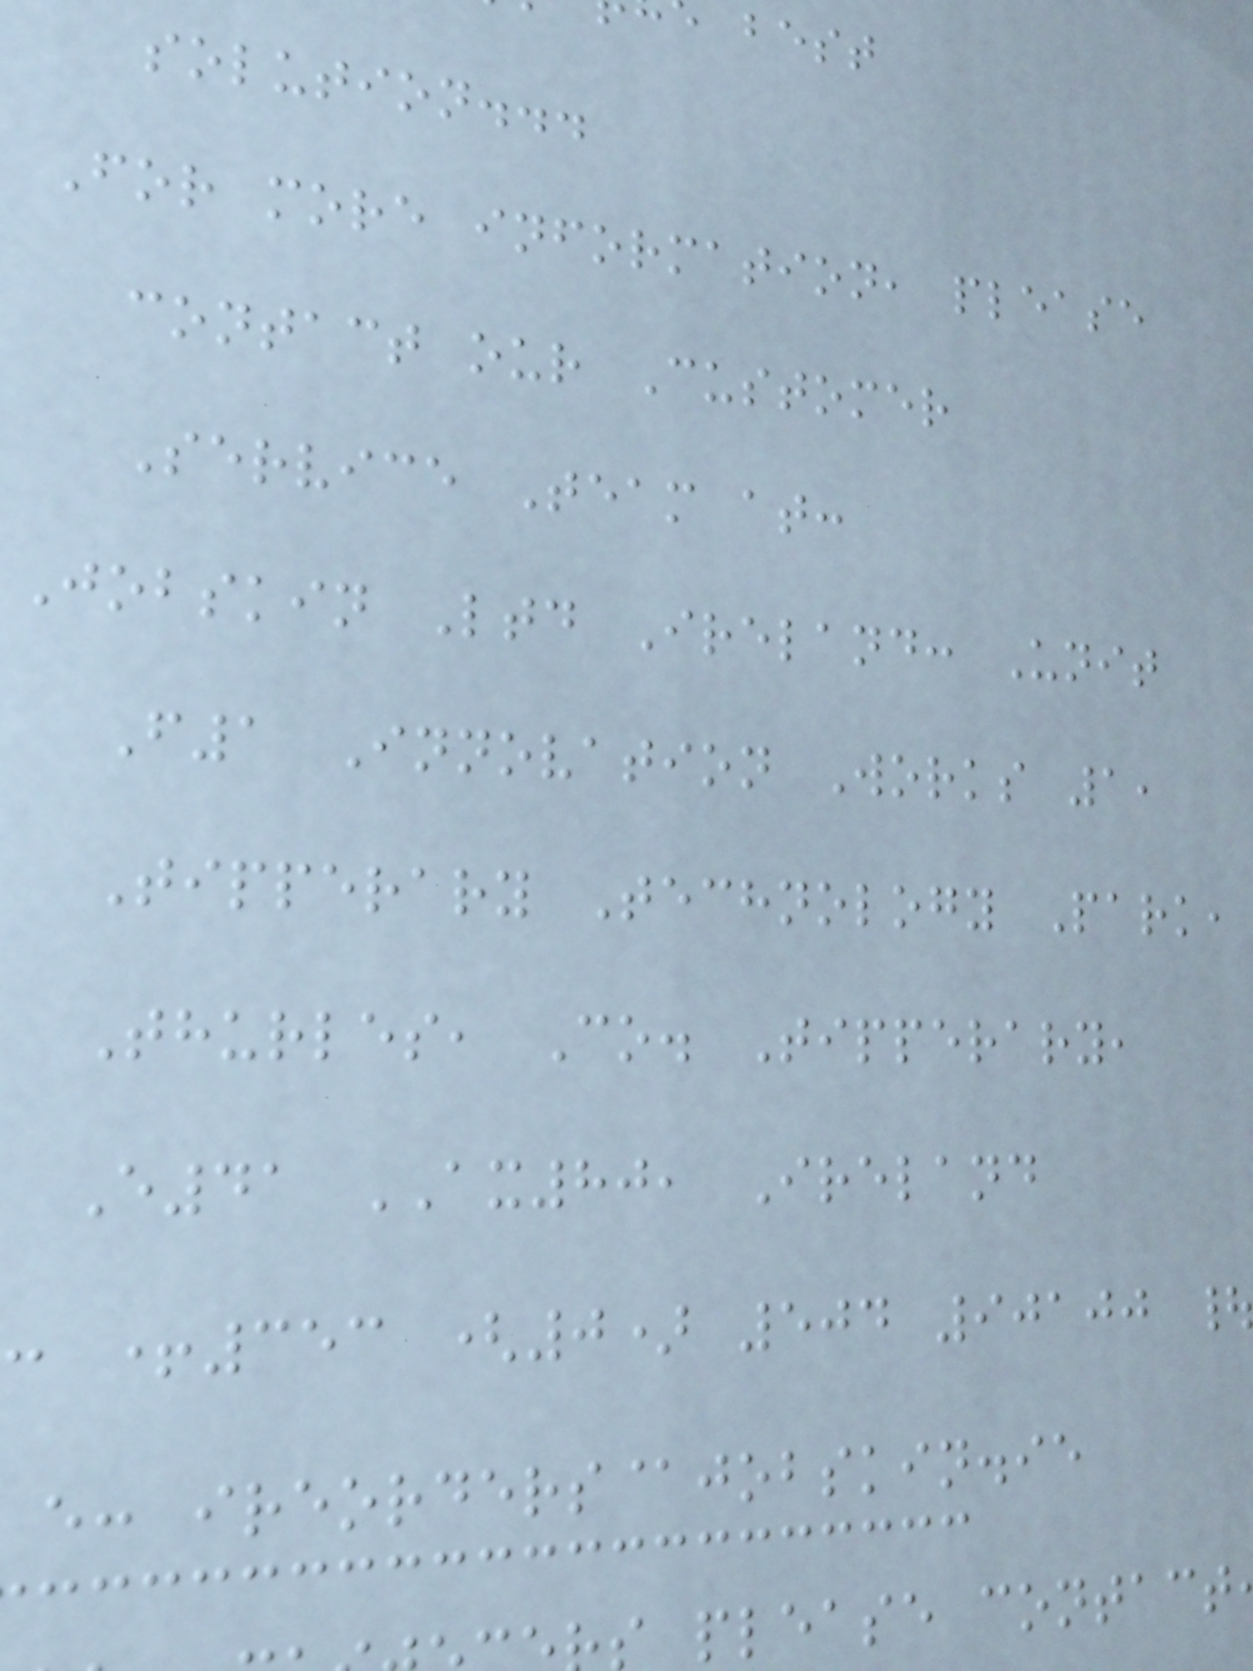solution...
For more information, please
contact our Customer
Service Team at:
Jobskin Ltd Ireland: Unit
F1 Innovation Works 1,
Tipperary Technology Park,
Thurles, Co. Tipperary,
E41 AX80, Ireland
: +353 (0) 504 90100
e: ireorders@jobskin.ie
please contact
